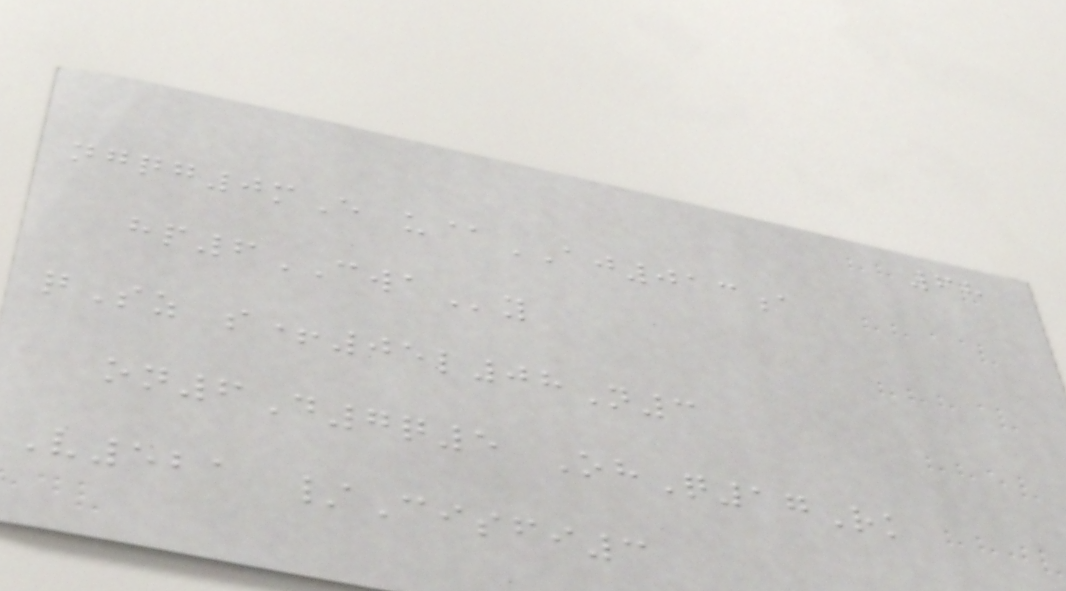68
ngqg0mE u@AJ013a
hp6CWAy
qSz s+05l08N3
on6D7q5 OhQ17Rk
V521 /Cisfi3
